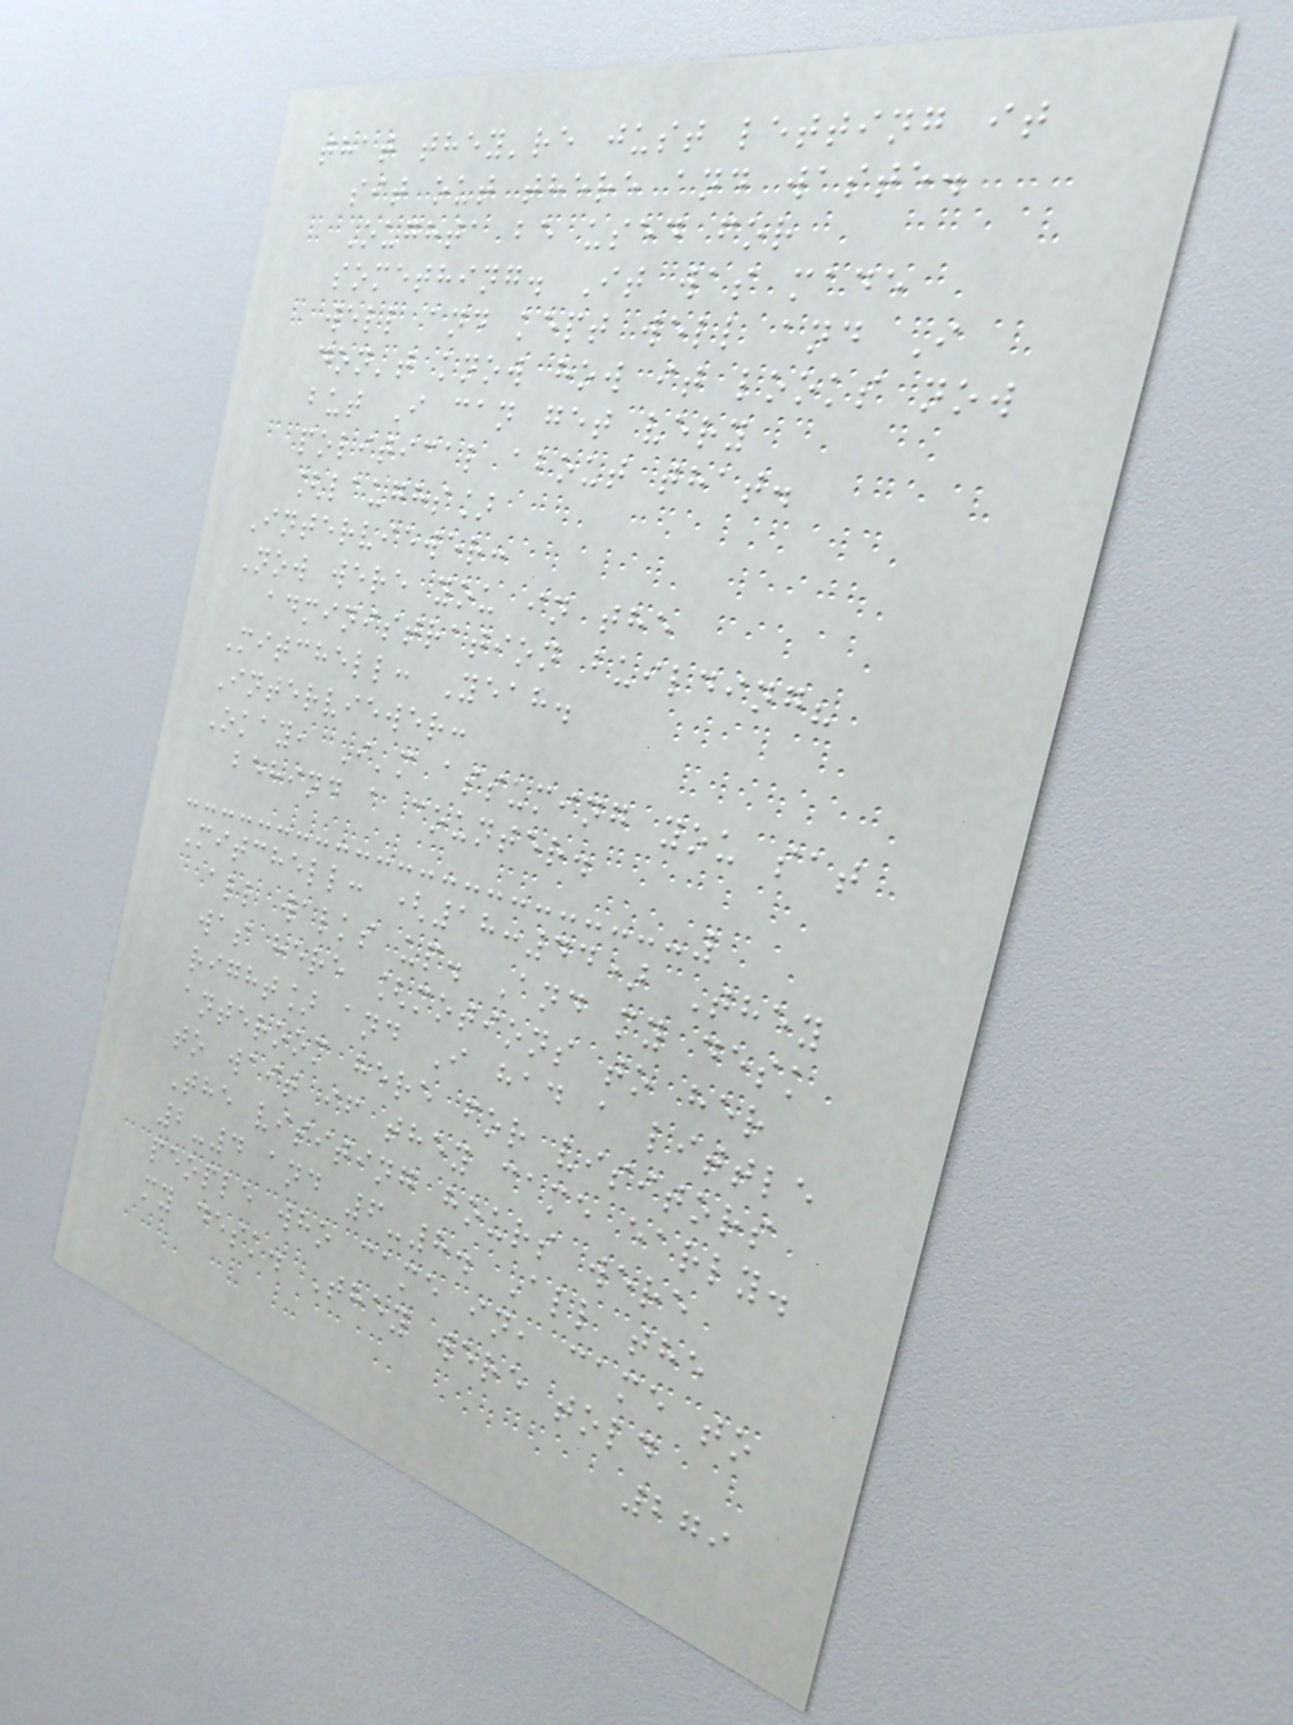that they're just letting it
sit out there and waste.
Oughta be used for
something. It was made
well and kept well and I
don't know how it looks now
but I can get very
political about that.
[laughs]
Interviewer:
Now were you in the
administration building?
Mitchell: Yeah.
Interviewer:
Okay, I'm assuming you sat
behind a counter.
Mitchell: (18:44) They
all walks up. And my desk
was here [motions to her
right] and I had a little
anteroom here for visitors
to wait if they came early.
The visiting hours were
2-4 and 6-8. All the
people who came in, came to
my desk. They were told
279
